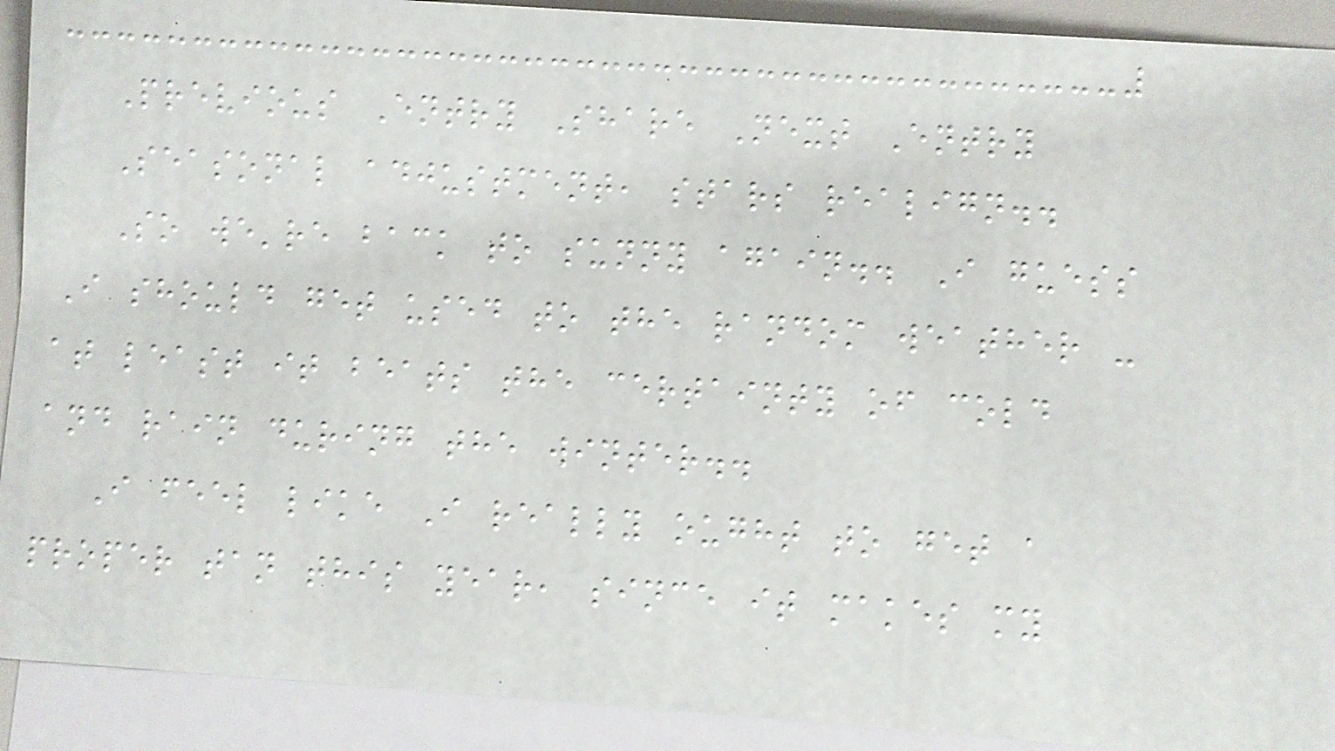Previous Entry Share Next Entry
Seasonal adjustment, stars realign..
So we're back to sunny again.. I guess
I should get used to the random weather -
at least it beats the certainty of cold
and rain during the winter..
I feel like I really ought to get a
proper tan this year, since it makes my
